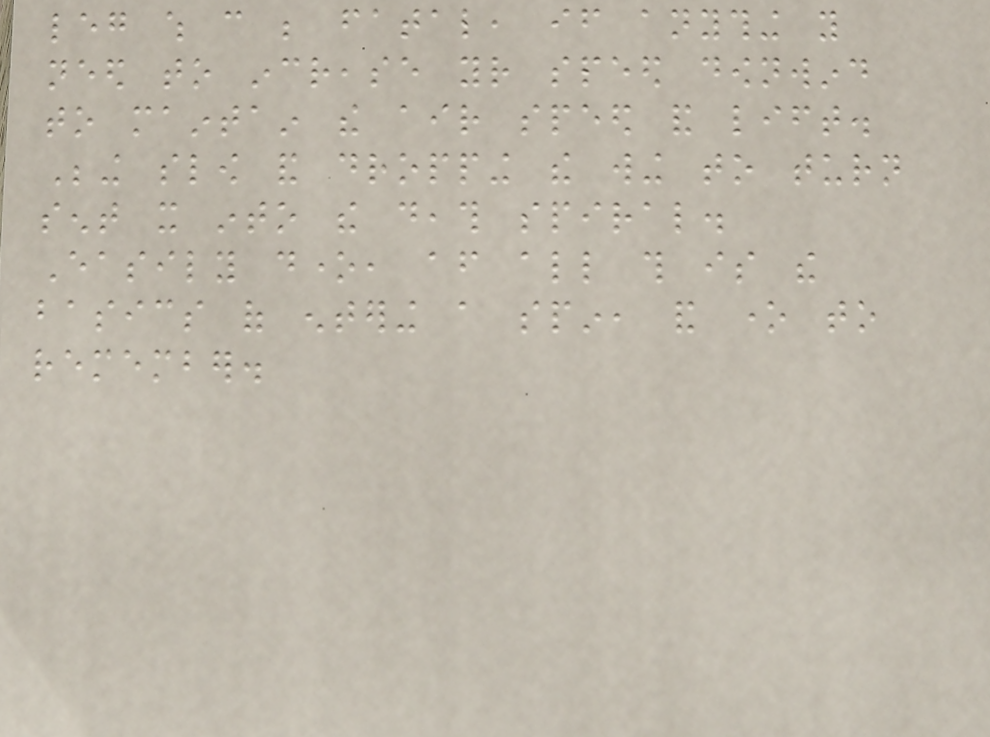leg which can be fatal, if anything you
need to increase your speed downwind
to maintain the air speed and lift.
Being slow and dropping the wing to turn
sent it into the death spiral.
Easily done, after all this is the
basics of entering a spin, and one to
remember.
